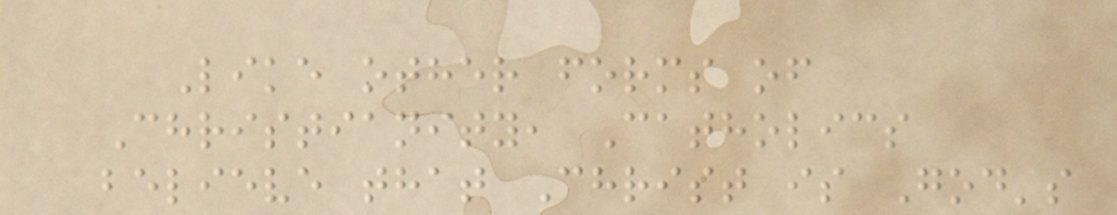Like other forms of
Christianity, Catholics
believe that Christ is God's
